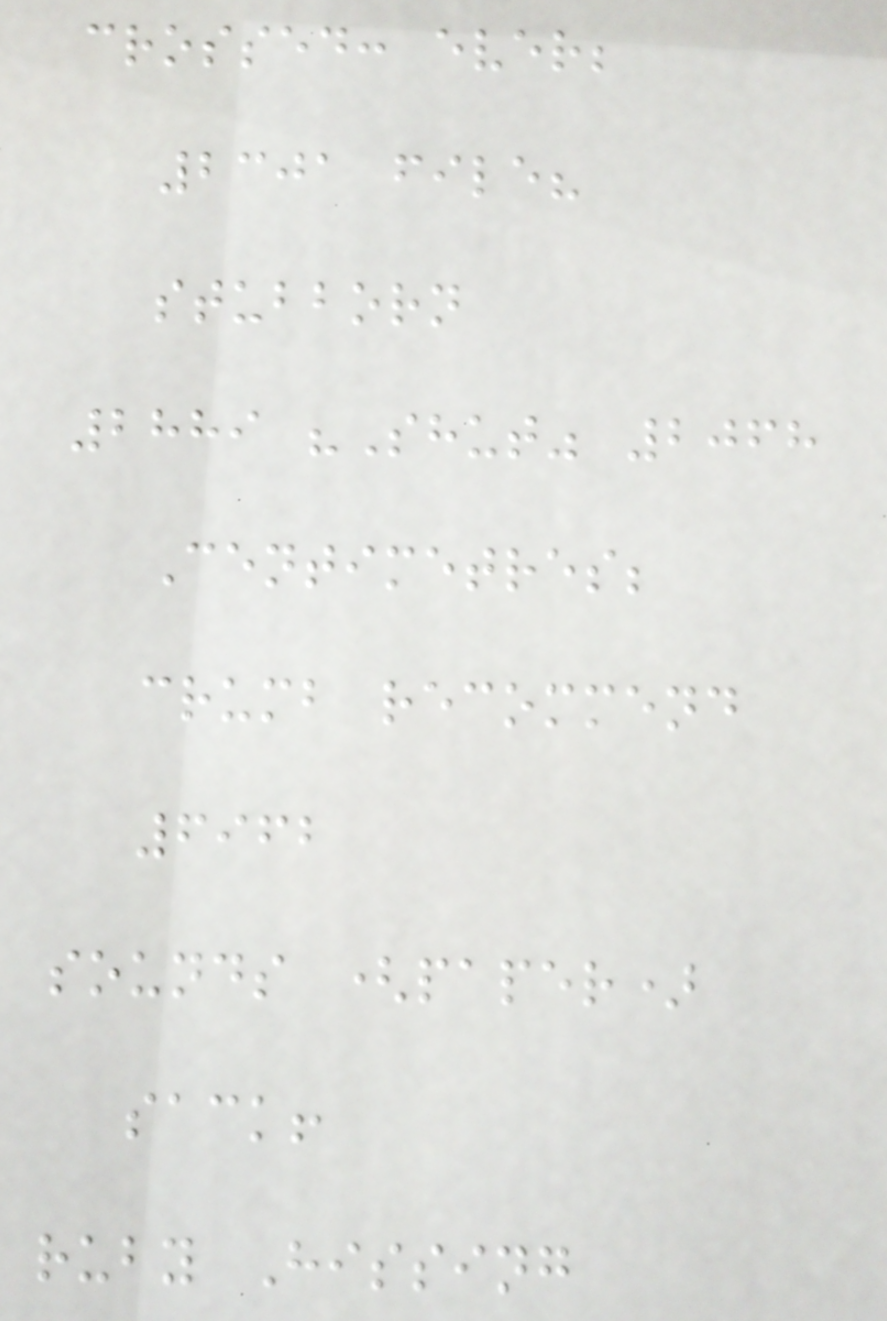crossed: ever;
2301 file?
stubborn
2889 "Shut" 2068
Centimetres;
crumb recommend
6962
sounds (paper)
sack!
ruby Hissing
